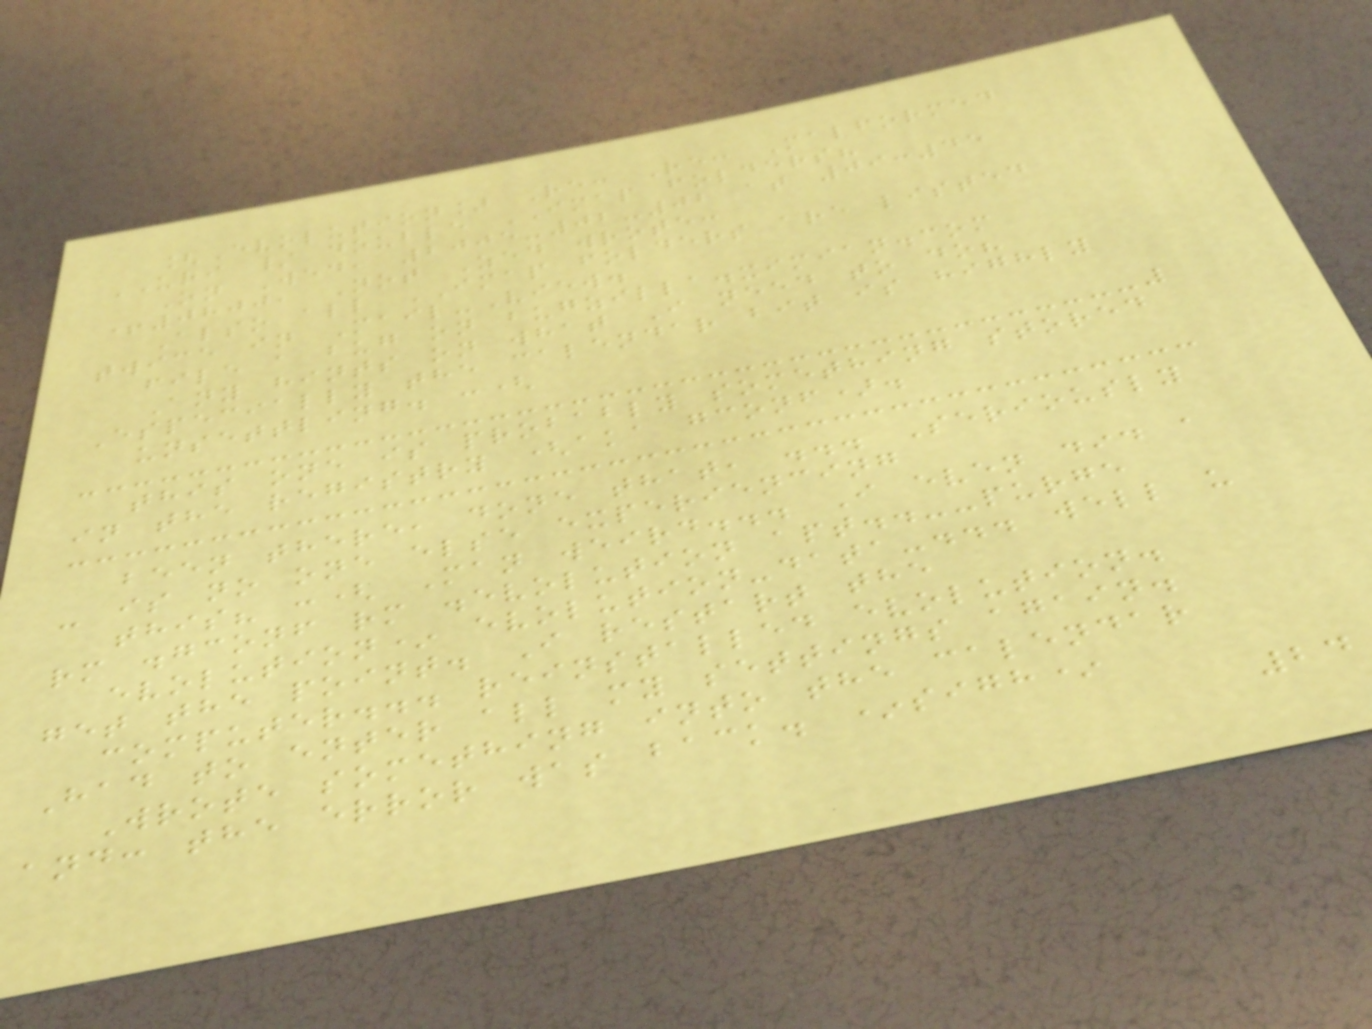[Evolution] Re: Re: Malformed
URI / double IMAP folders?
On Wed, 2005-02-02 at 09:45
+0800, Not Zed wrote:
Also all IMAP folders are listed
twice in Mail-View.
file a bug on bugzilla.ximian.com
Any hints on what I need to do?
Especially the calendar bit is highly
unsettling. :(
this one is probably something stored
in the registry (aka gconf).
been there, done that, ... Seriously
- is no one else experiencing
this? :( Man weird... I even did a
rm .gconf rm .evolution apt..--purge
evolution* evolution-data-... well u
get the point. I restart the
computer... reinstalled evolution.
Had to enter all my settings again.
Wrote something into the calendar
and: the error was back. *sigh*
24
